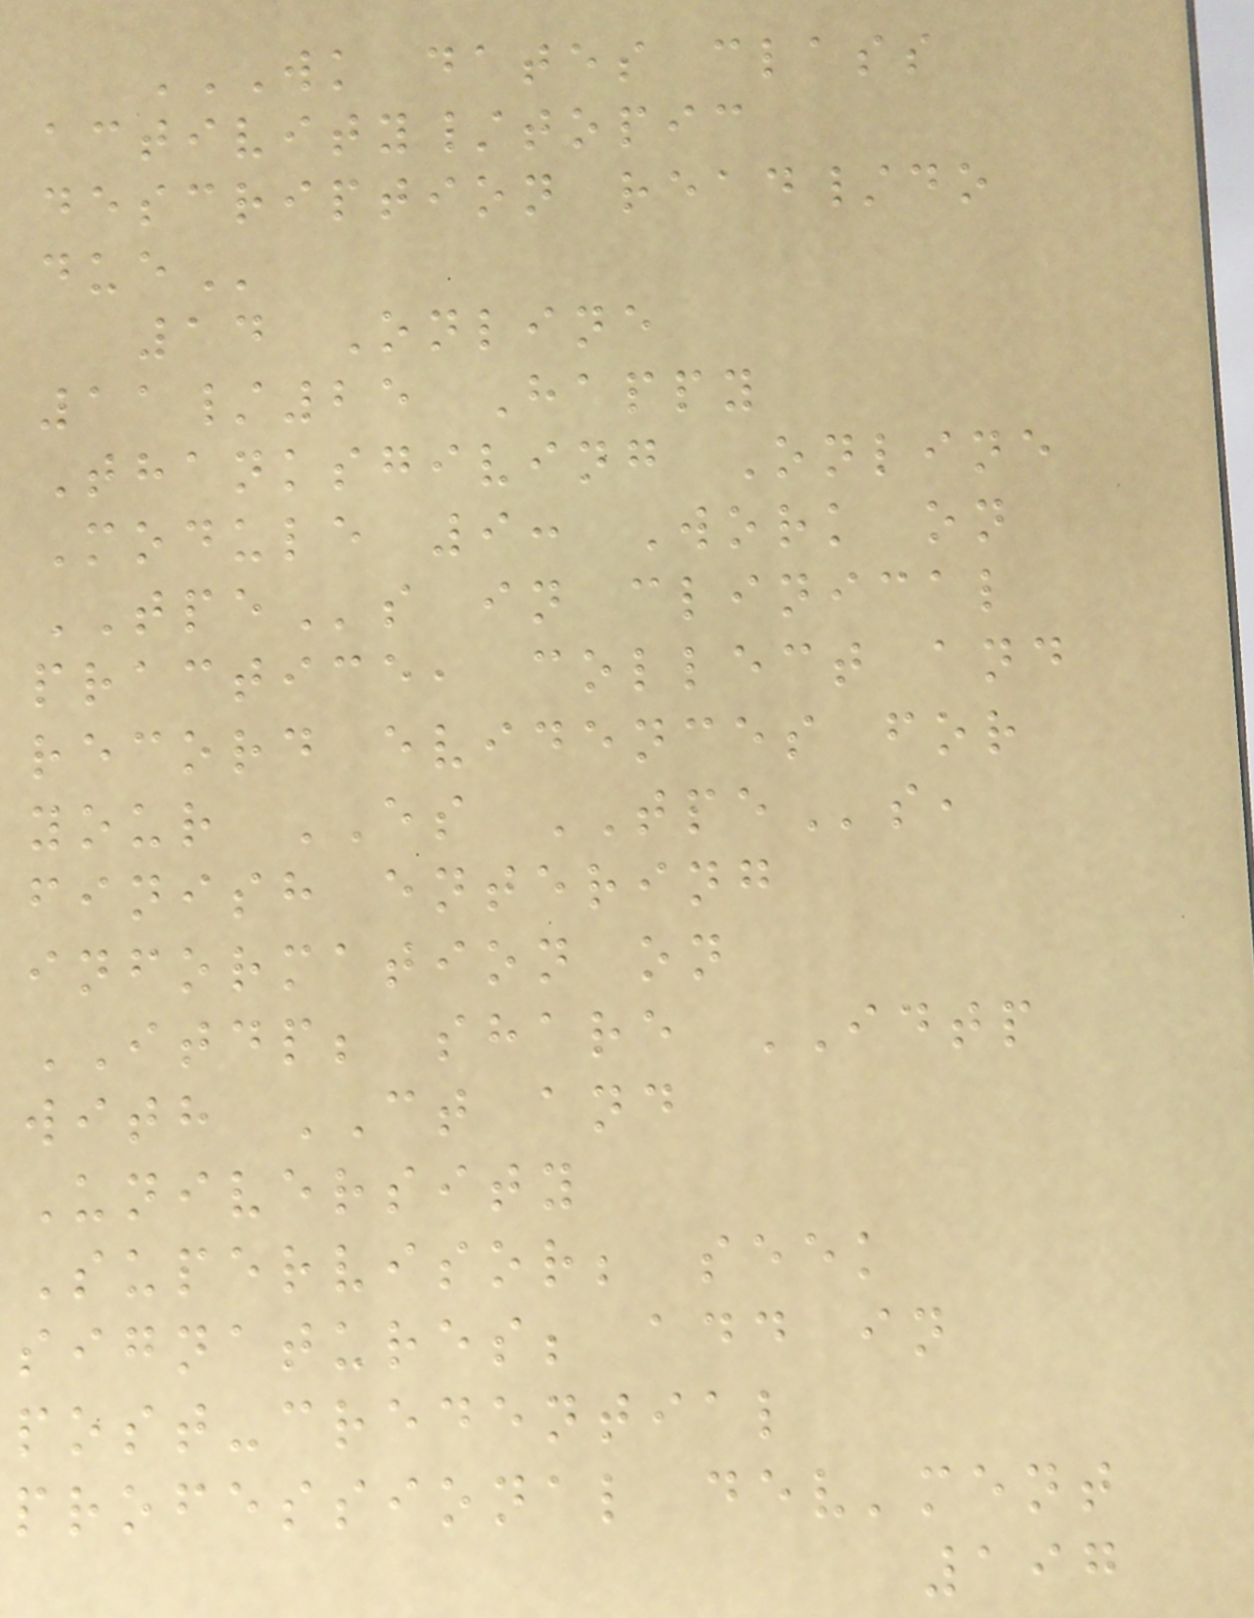WK DATES CLASS
ACTIVITY/TOPIC
DESCRIPTION READ/DO
DUE
14 Online
11/25 Happy
Thanksgiving Online
Module 9: Work on
TPEs in clinical
practice, collect and
record evidences for
your ES TPEs,
finish entering
information on
ITDP; share IDTP
with CT and
University
Supervisor; seek
signatures; add in
post-credential
professional dev'ment
197
